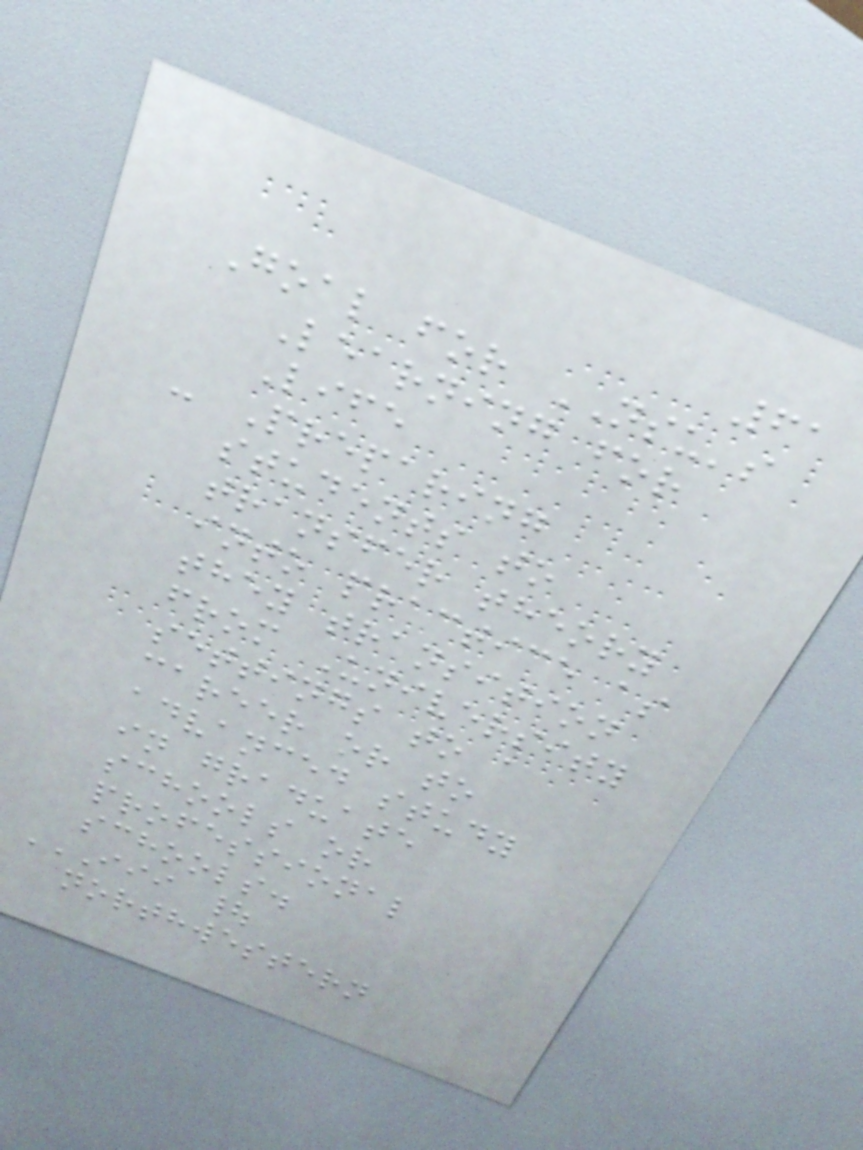61
Goal for NSU's
Learning for
Life
- Preparing
students to
transfer theory
into practice as
they transition
from University
settings to a
career or to
advanced study
in graduate
schools or
professional
schools.
III |
NORTHWESTERN
